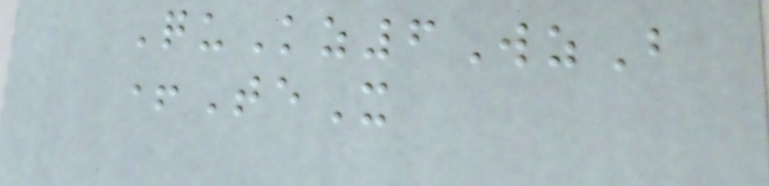QuKz6WzB
+TeX
